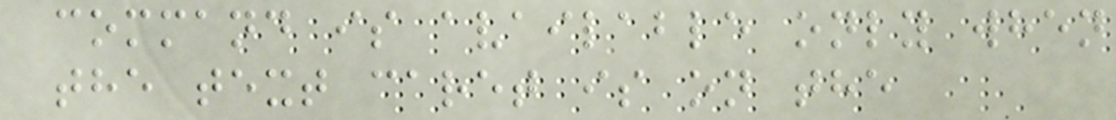command is available only when
the text caret is on the
